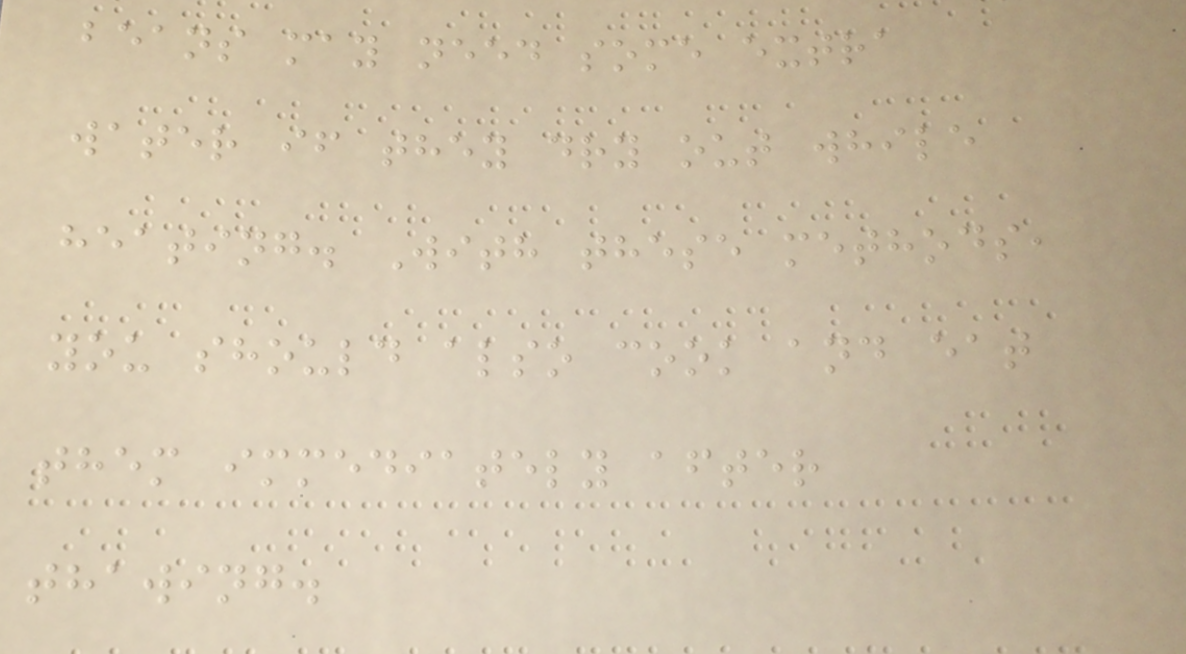beans may need some extra
water if they dry out while
heating. With these methods,
you should also cook and eat
them immediately after
thawing.
